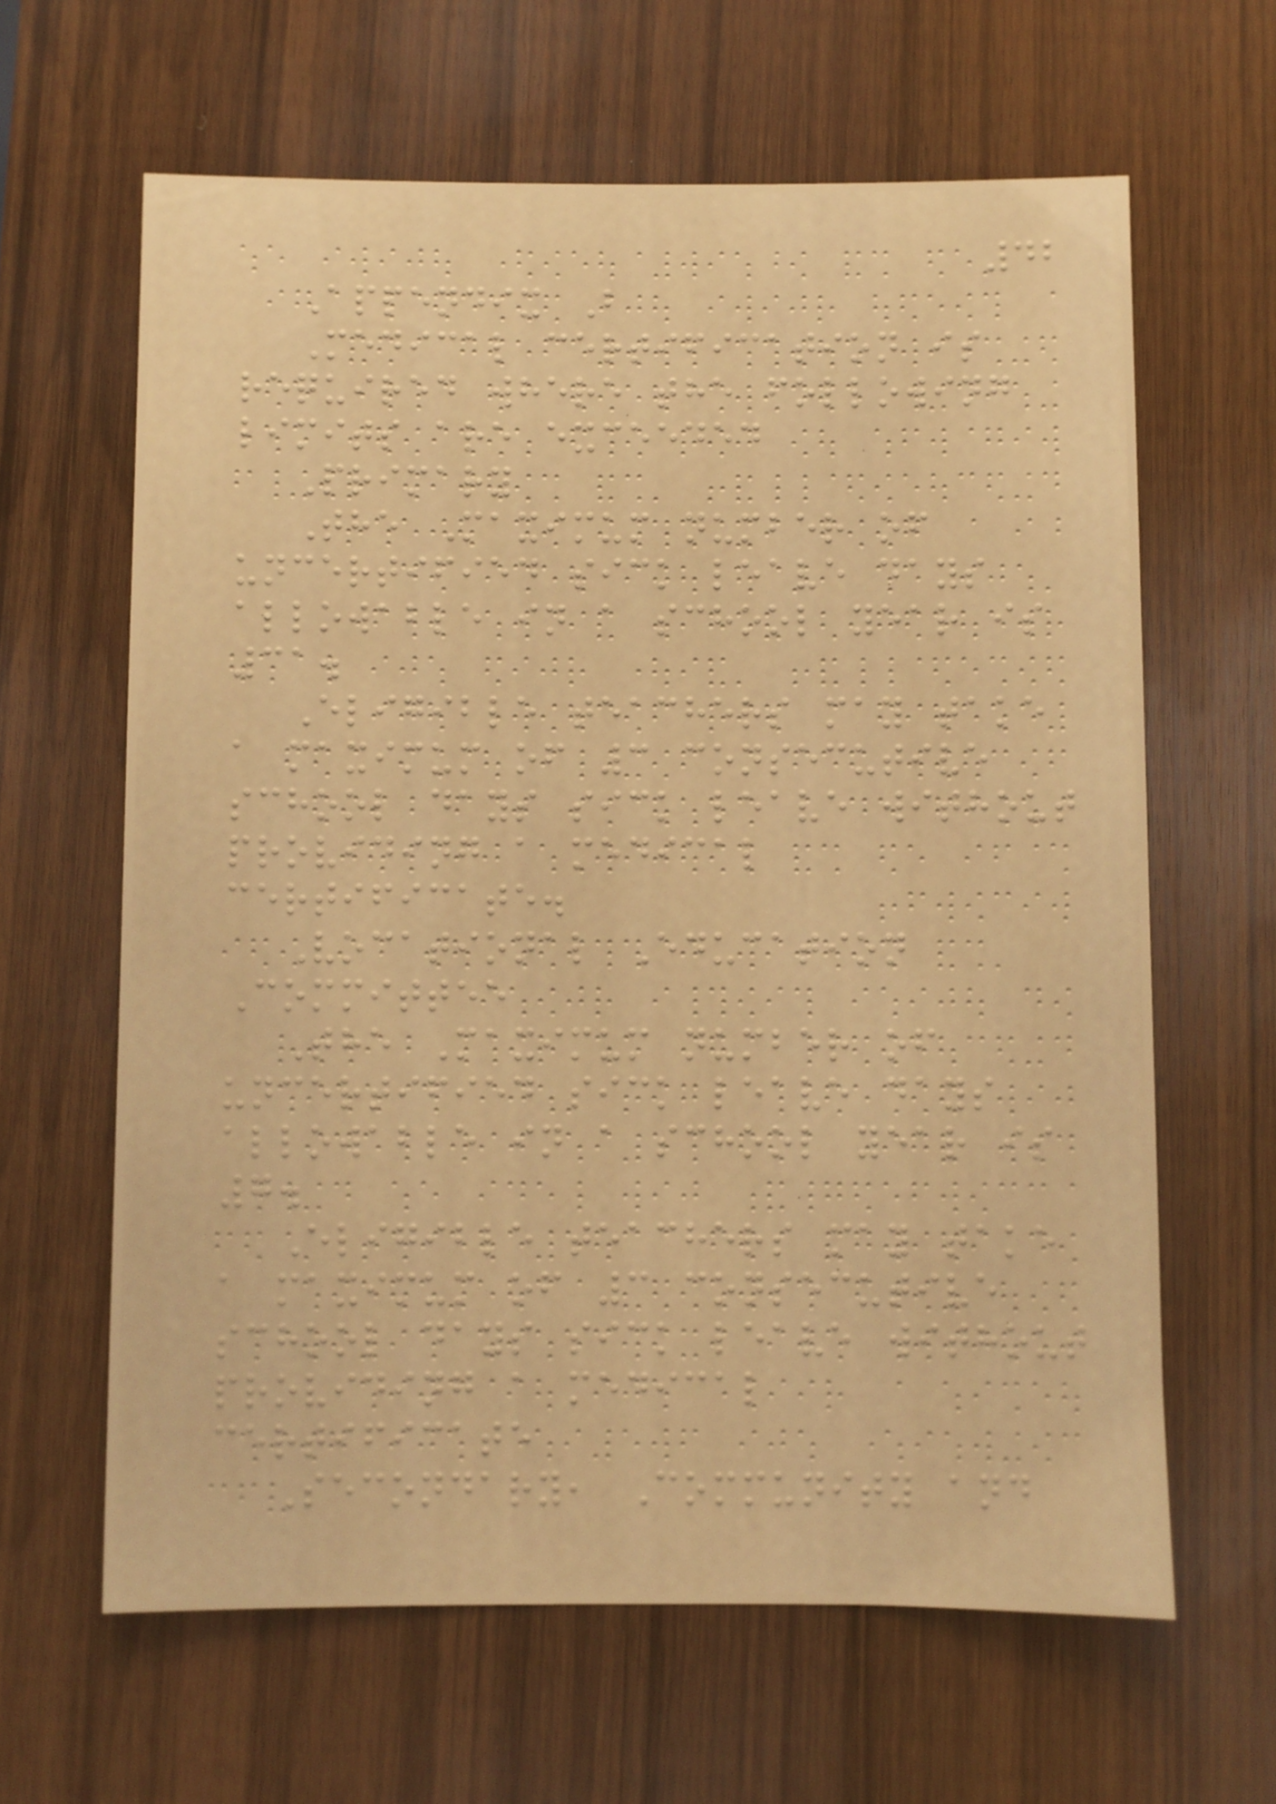42
Appendix B
Medical certification is
required where the following
limits are exceeded
Primary
The Maximum number of
uncertified sick leave days
allowable in a school year is
31.
Eligible teachers may take
a maximum of 3 consecutive
school days sick leave without
providing a medical
certificate.
Vocational Education
Committee
The Maximum number of
uncertified sick leave days
allowable in a school year is
7.
Eligible teachers may take
a maximum of 3 consecutive
school days sick leave without
providing a medical
certificate
Secondary, Community and
